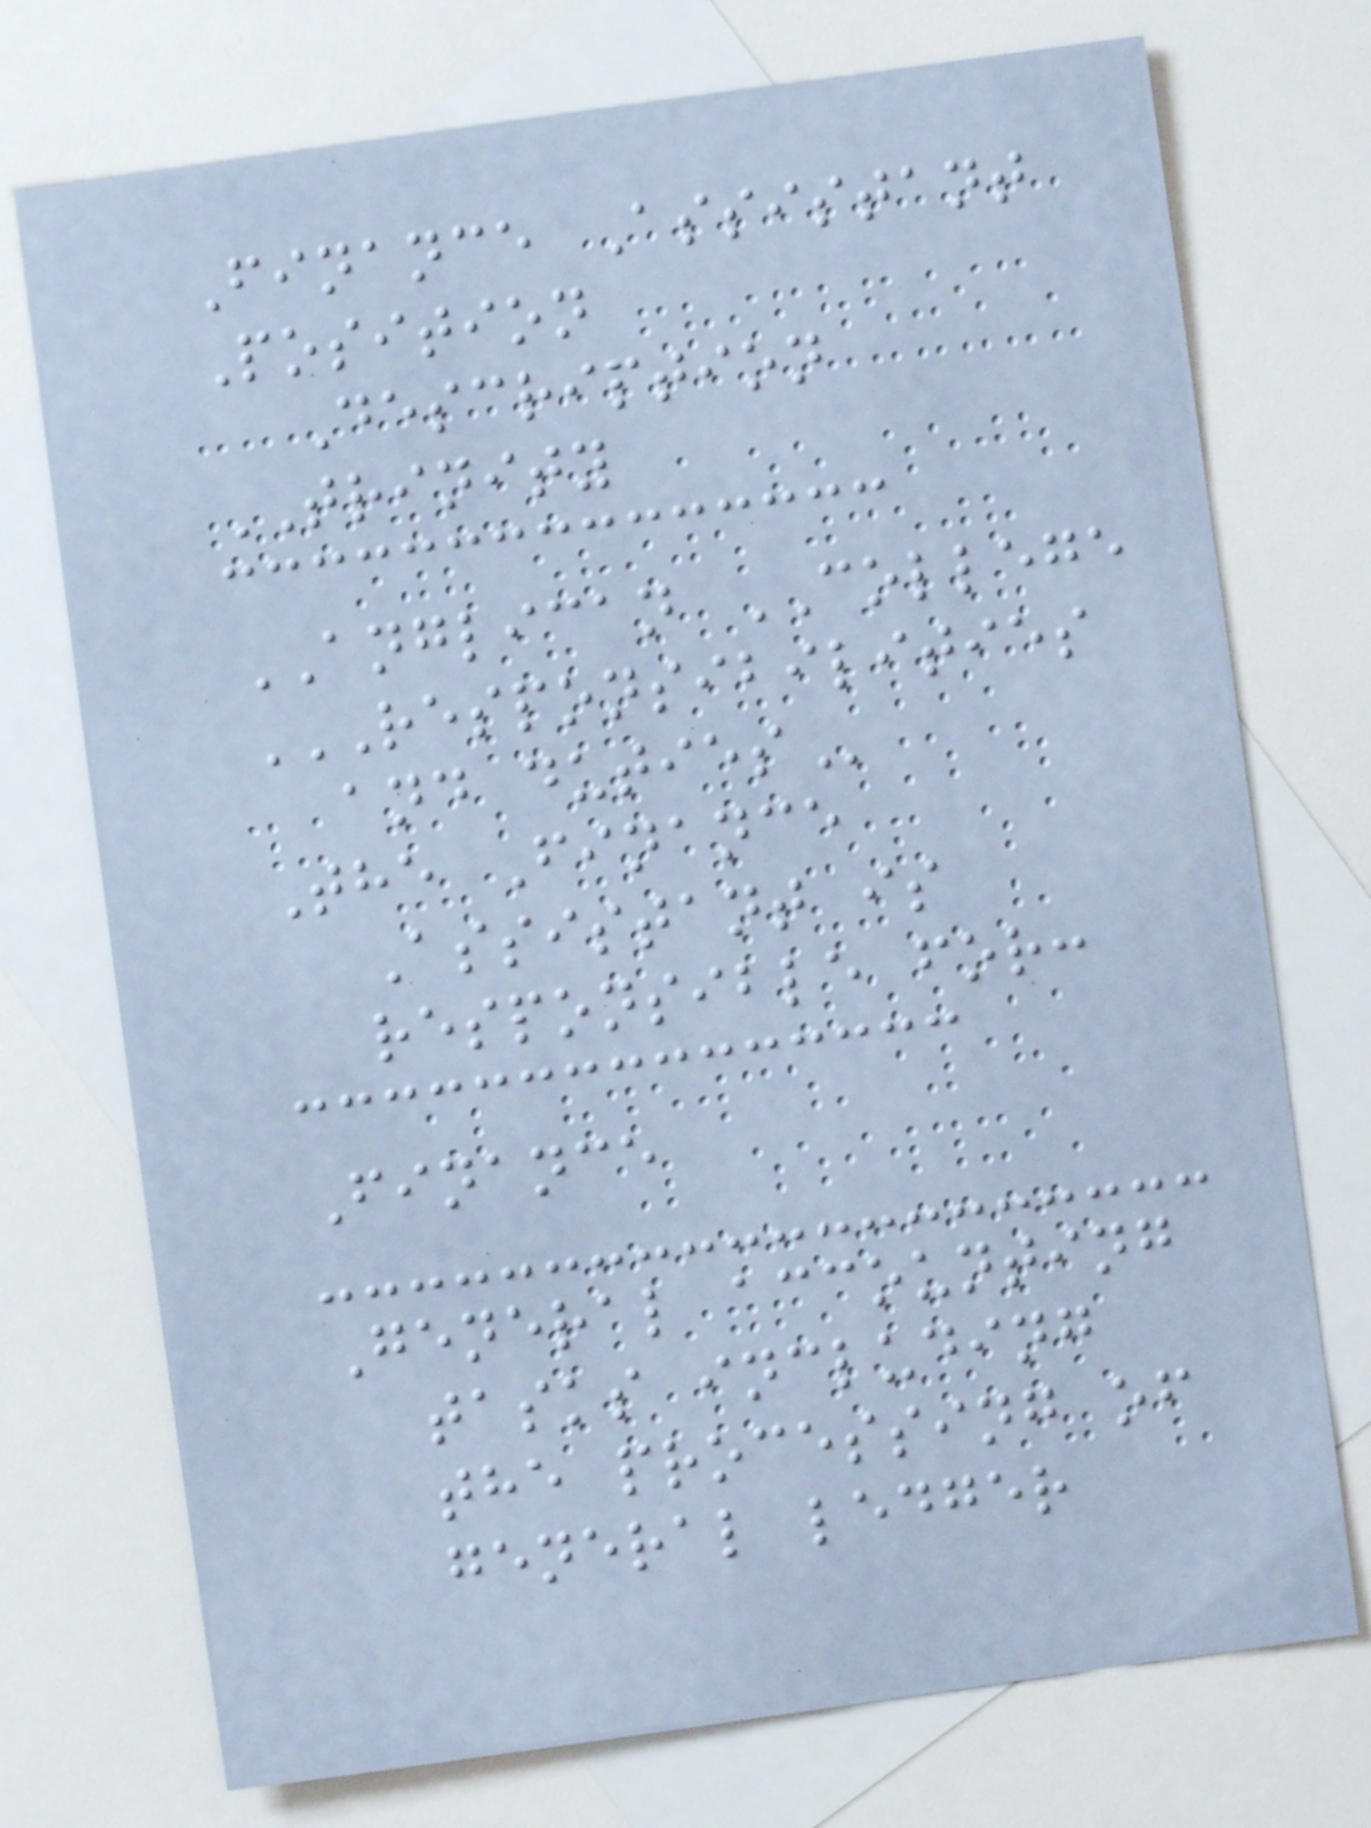Finance Assistant
Position
Description
TRINITY
ANGLICAN COLLEGE
RESPONSIBILITIES
AND DUTIES
The Finance
Assistant is
responsible for:
Finance
General accounting
tasks including
the processing of
general ledger
